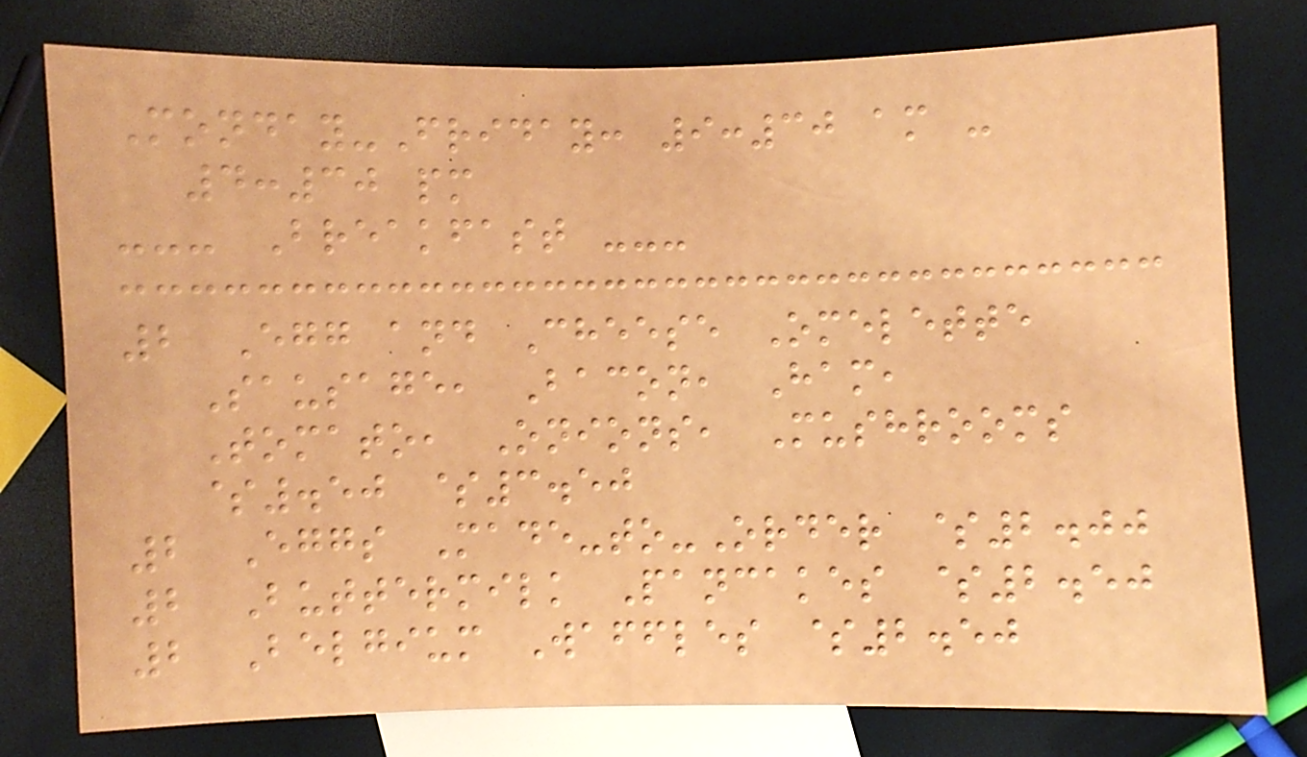Monday-Friday: 9:30 am -
4:30 pm
--- Breakfast ---
2 Egg and Cheese Omelette
Sausage, Bacon, Ham,
Tomato, Onions, Mushrooms
$.50 $3.50
2 Eggs Made-to-Order $2.00
2 Buttermilk Pancakes $2.50
2 Belgium Waffles $2.50
